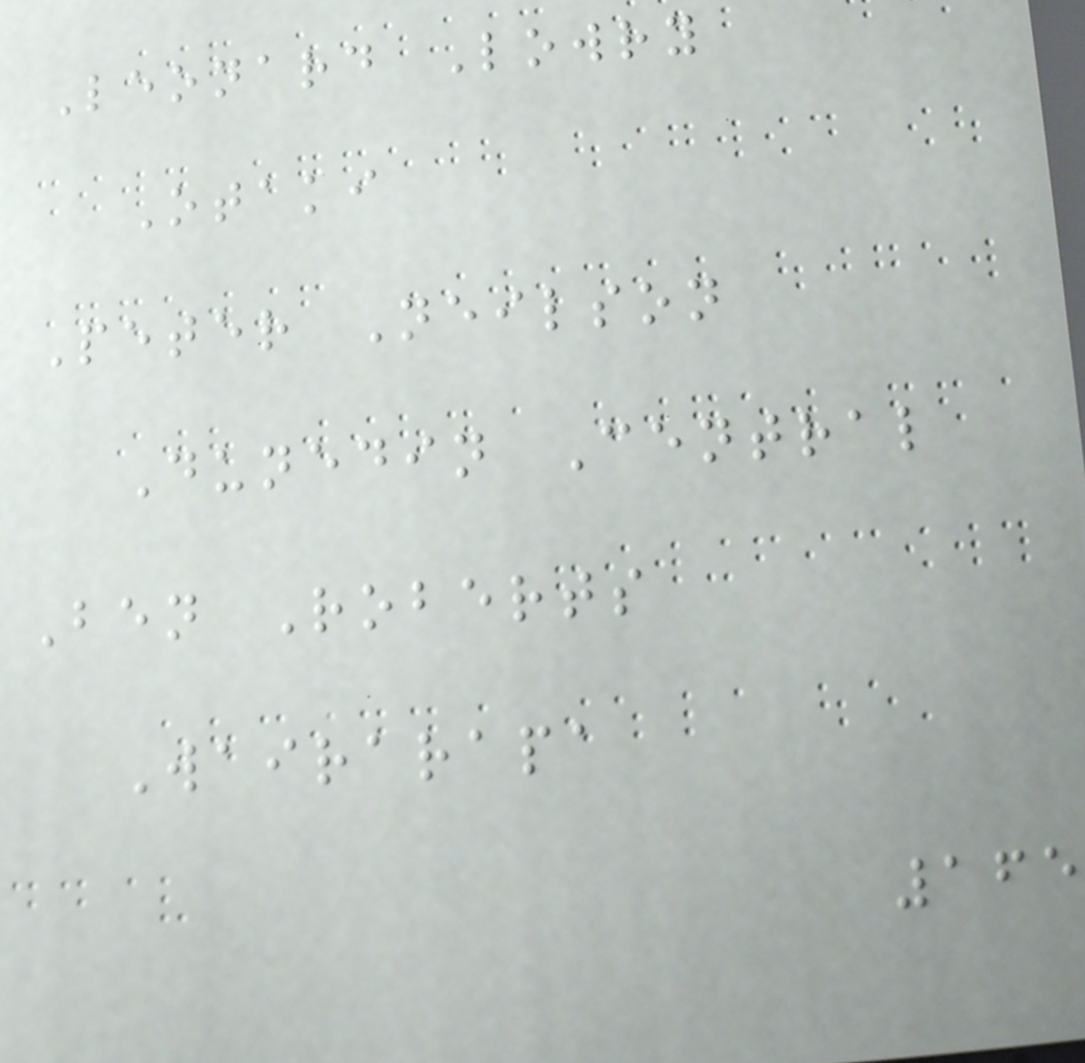Leonard Lowry
Otaki
Peter Neilson
Dunedin Central
Ben Roberts
Wairarapa
165
